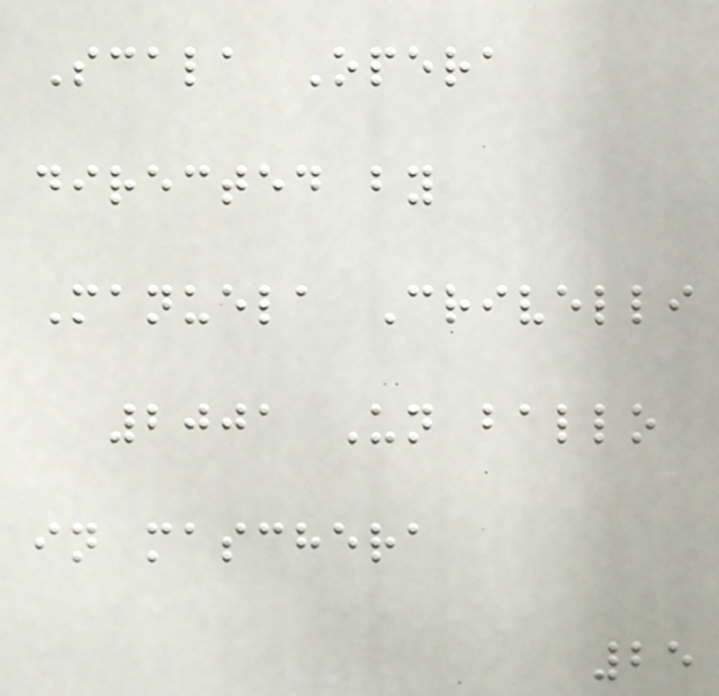Scala Opera
directed by
Manuela Crivelli
2001 Un ballo
in maschera
25
